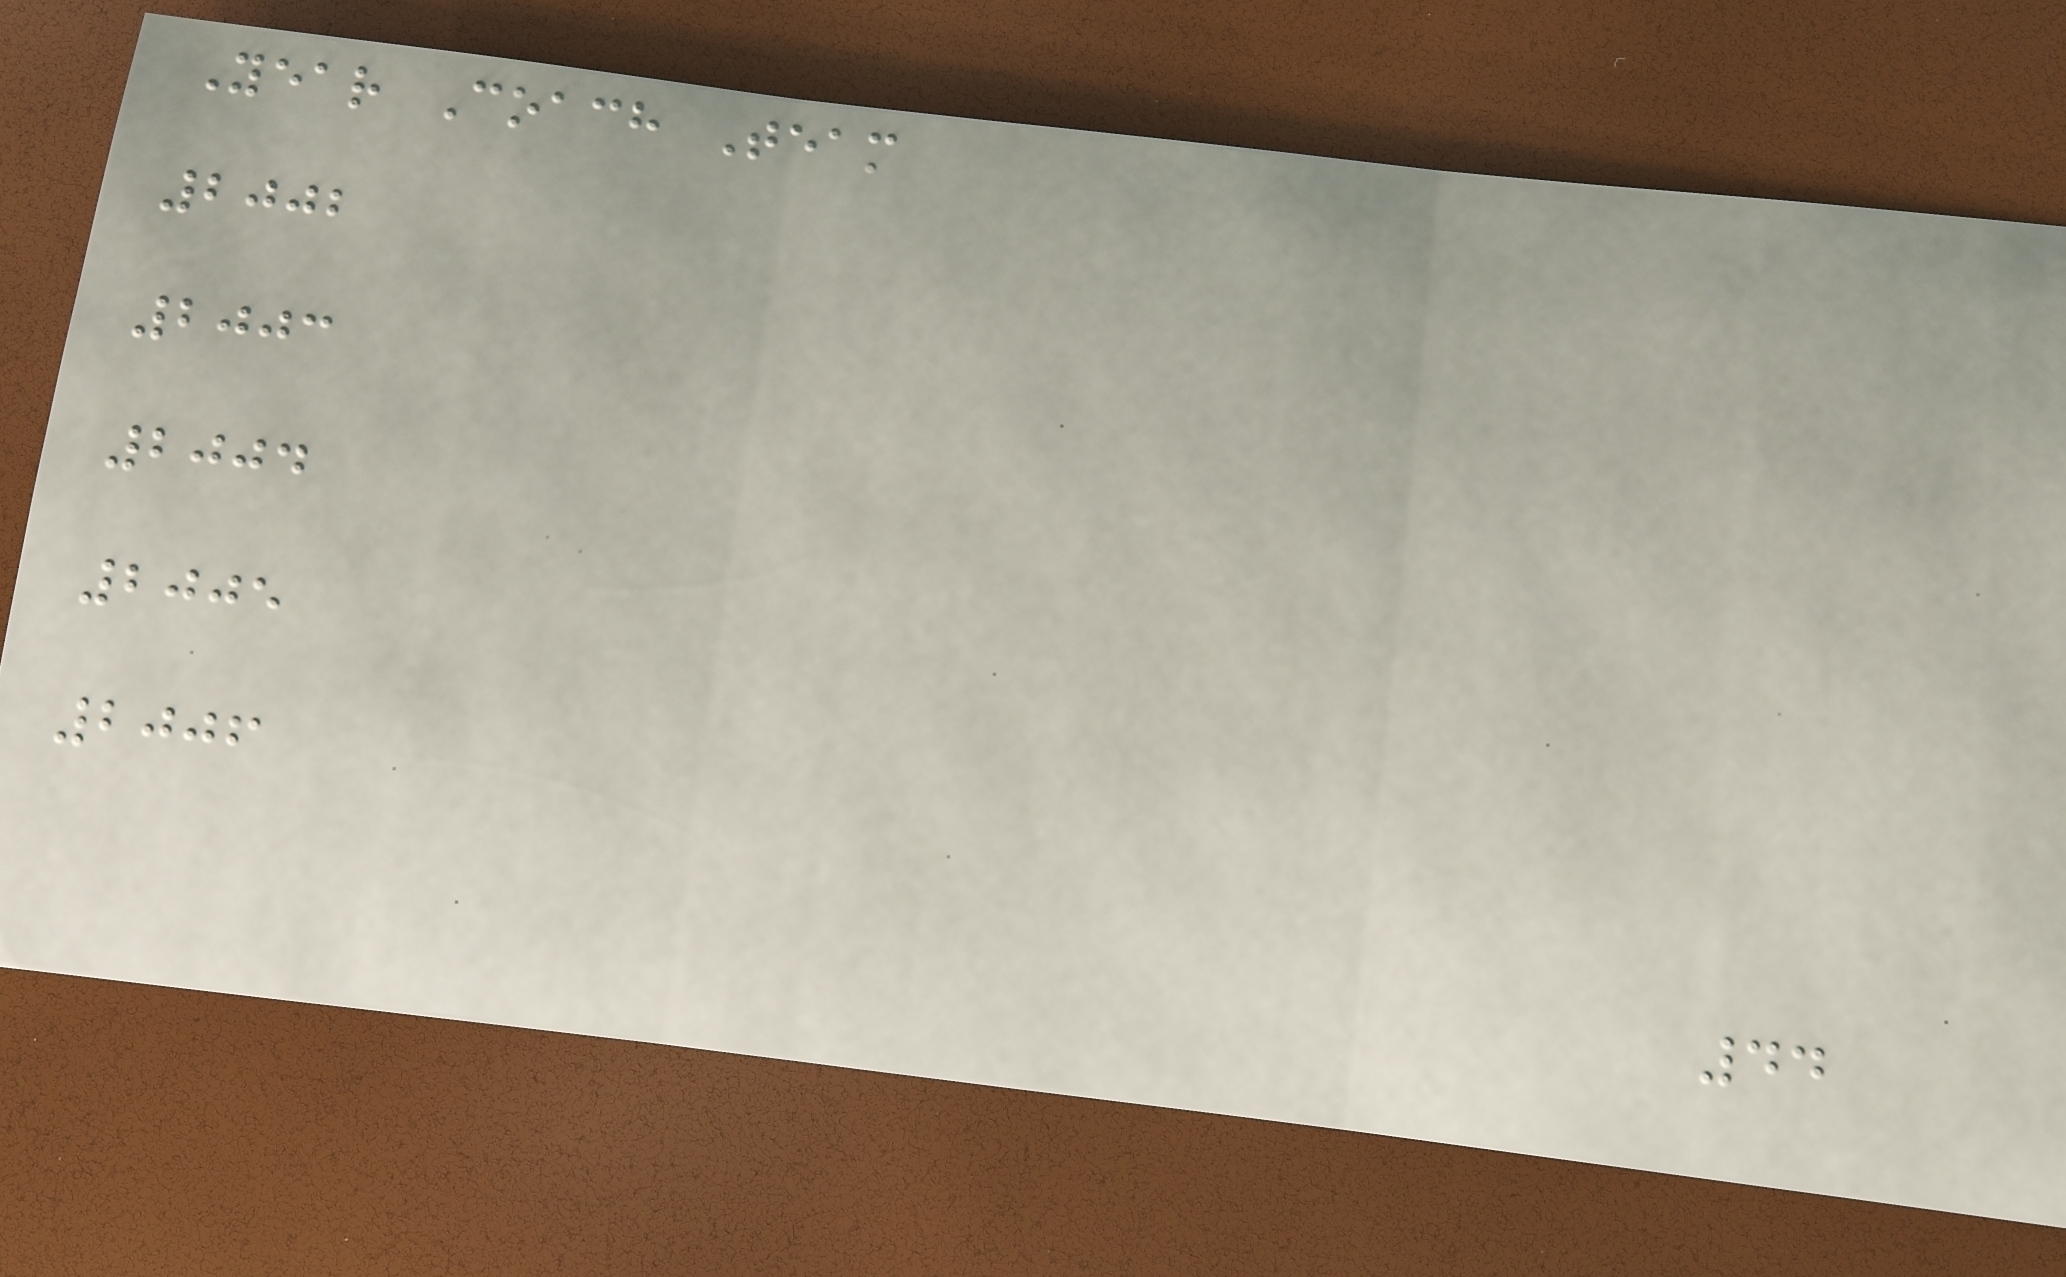Year Coach Team
2002
2003
2004
2005
2006
44
